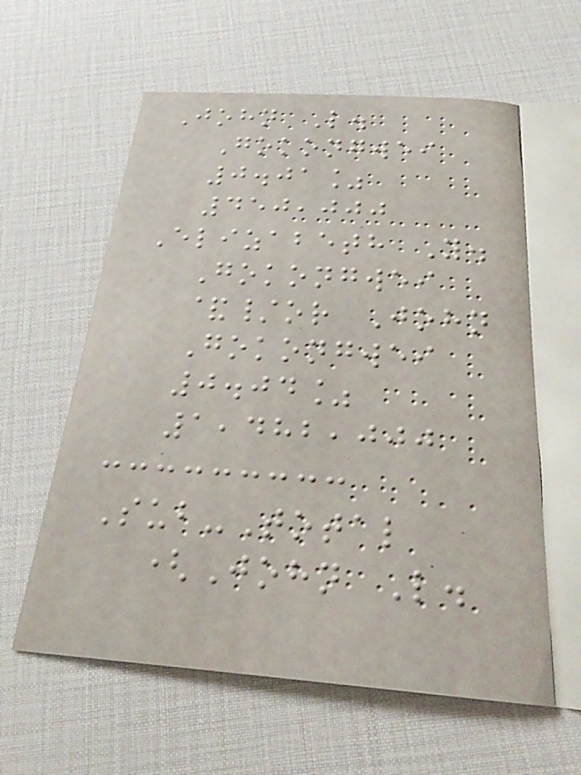John L.
Gokongwei
0.01%
450,000
Elizabeth Y.
Gokongwei
&/or John
Gokongwei
0.04%
1,482,000
Sub-Total
(John L.
